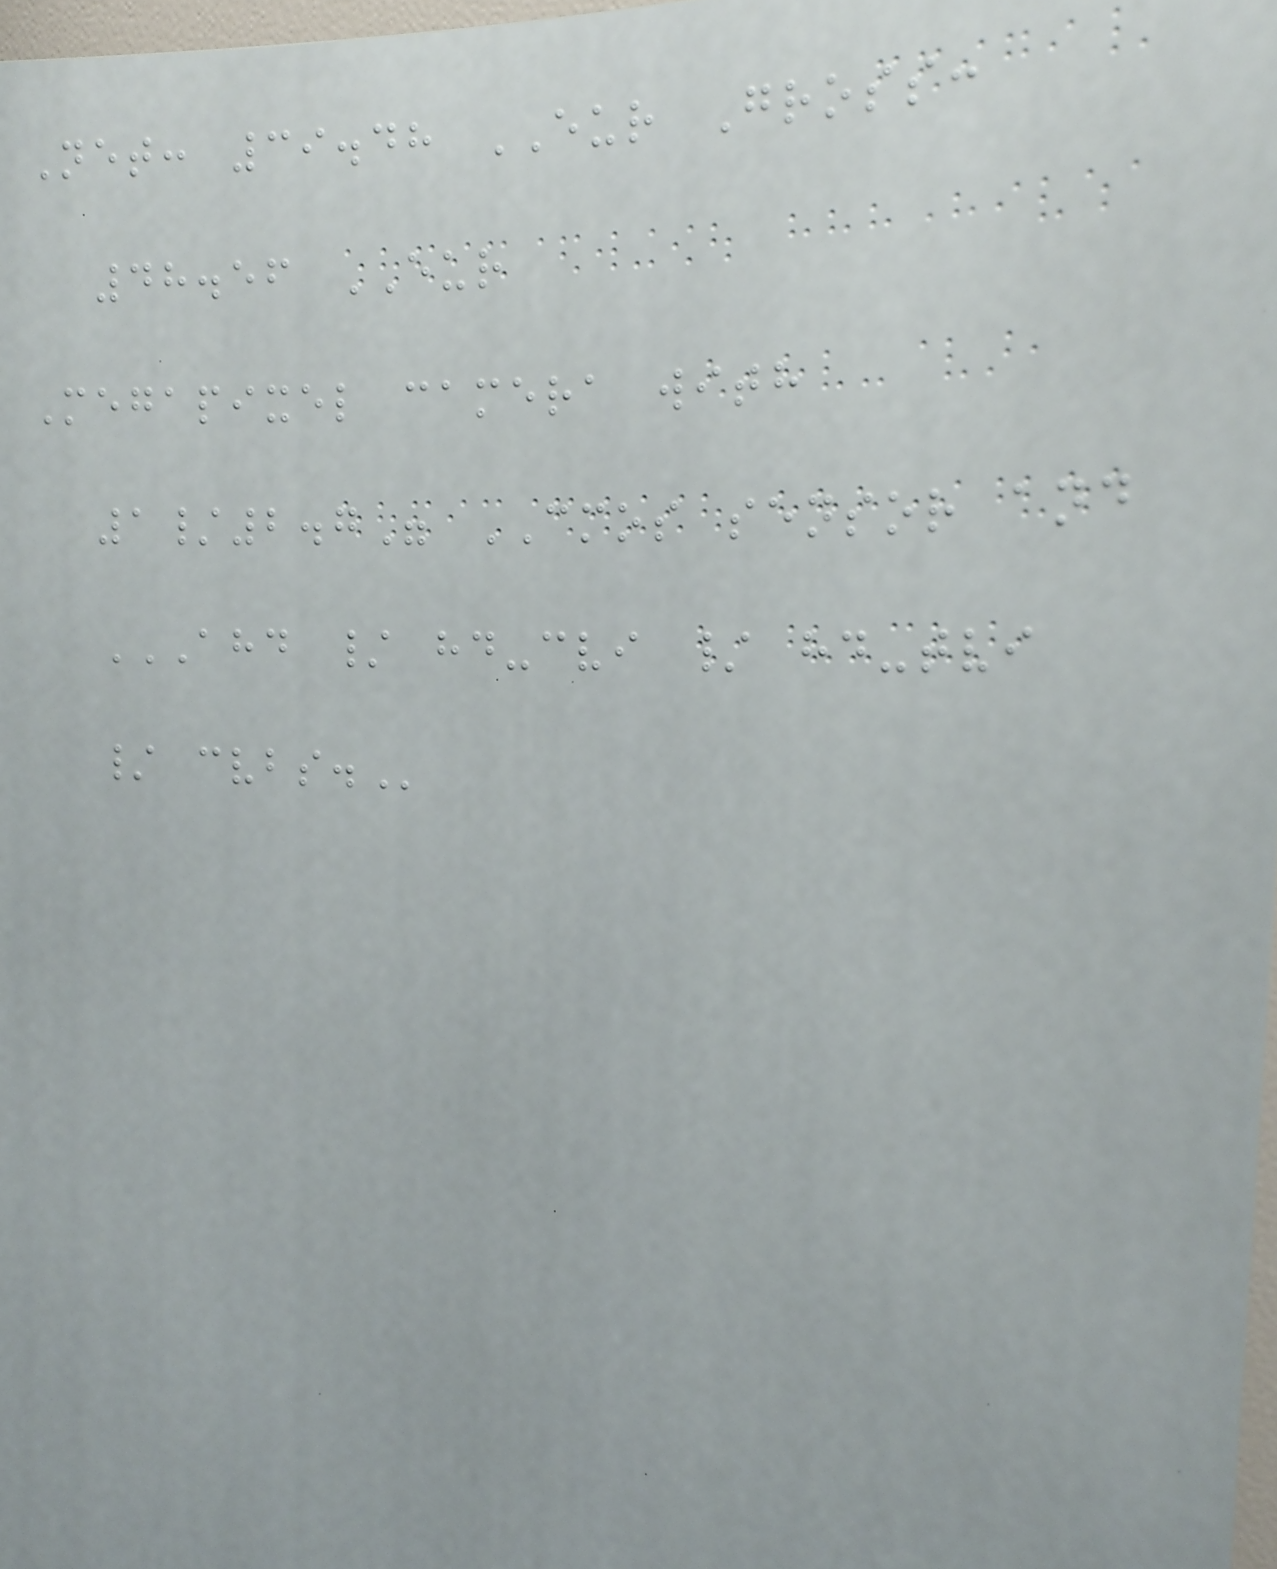Net: 39.48 EUR Gross:
48.56 EUR
Megapixel camera with
1/2.7" CMOS sensor and
AHD / HD-CVI / HD-TVI
/ CVBS.
